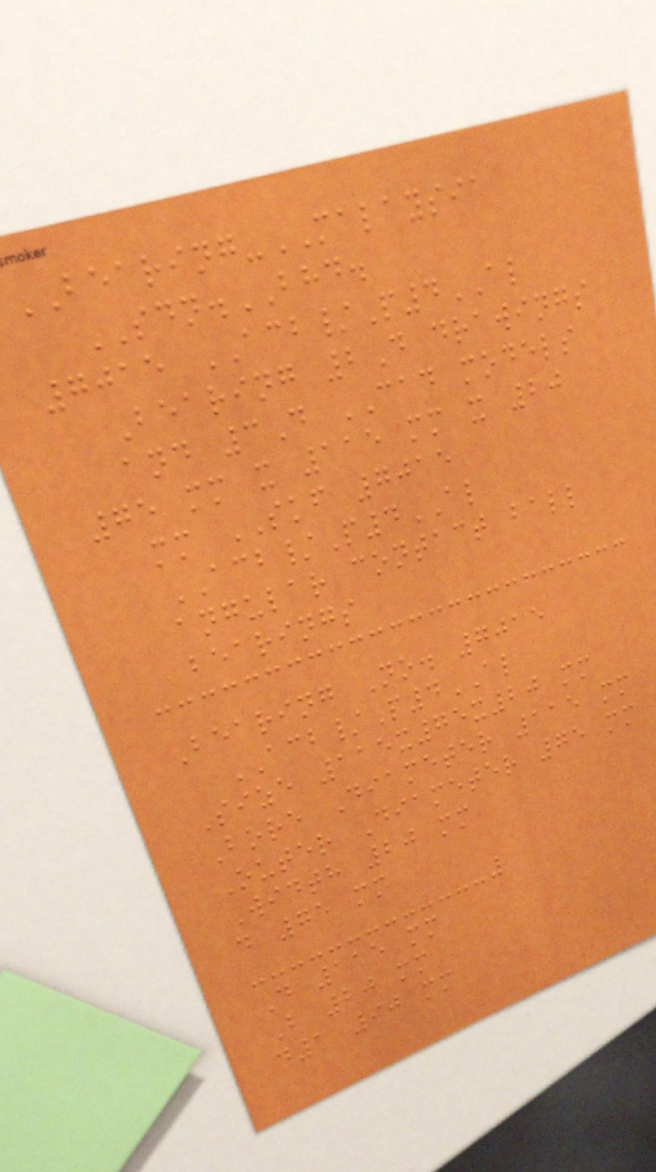BEARING-MALAYSIA
SDN.BHD.
7015 ACB/P4AL
Bearing 2D drawings
and 3D CAD models
75 mm x 115 mm x 20
mm SKF 7015
ACB/P4AL
angular contact ball
bearings
Bearing No. 7015
ACB/P4AL
Size 115x75x20 mm
Bore Diameter 115 mm
Outer Diameter 75 mm
Width 20 mm
d 75 mm
D 115 mm
B 20 mm
d1 90 mm
